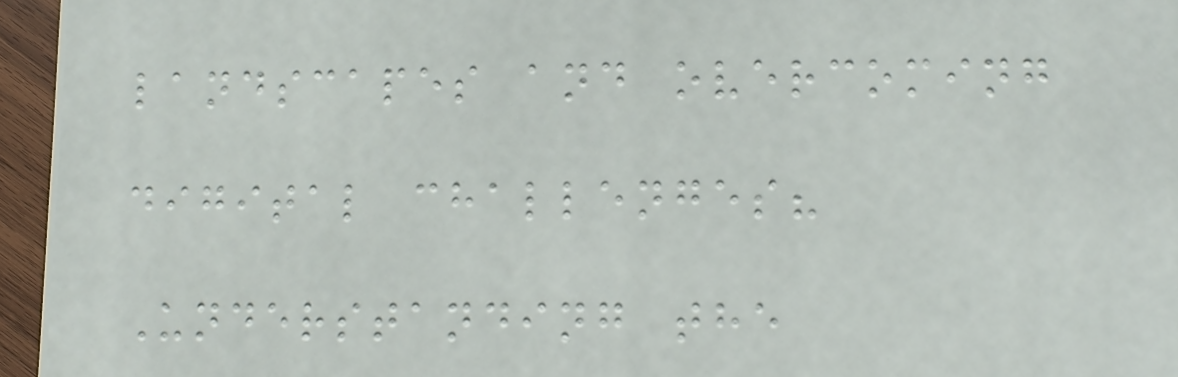landscapes and overcoming
digital challenges?
Understanding the
